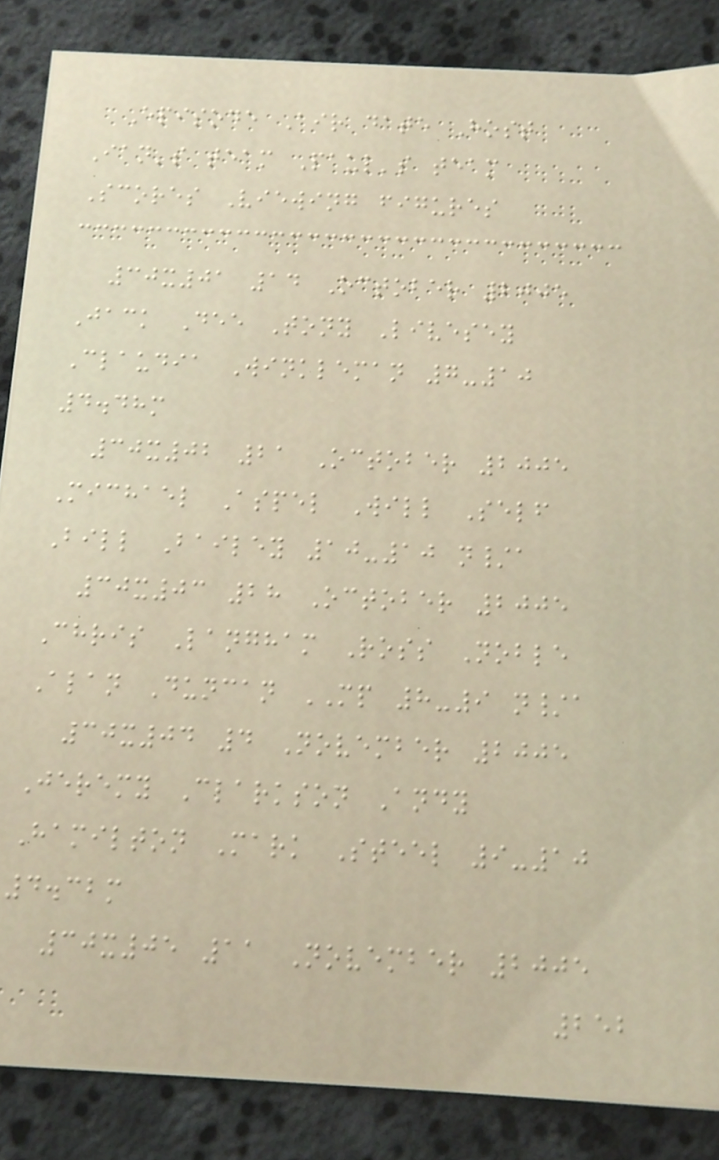Episode Air date Host
Ian's team Paul's team
Scores Viewing figures
30x01 14 October 2005
Jack Dee Tony Livesey
Claudia Winkleman 7-10
4.48m
30x02 21 October 2005
Michael Aspel Will Self
Bill Bailey 10-10 n/a
30x03 28 October 2005
Chris Langham Ross Noble
Alan Duncan MP 8-9 n/a
30x04 4 November 2005
Jeremy Clarkson Andy
Hamilton Mark Steel 9-10
4.32m
30x05 11 November 2005
252
